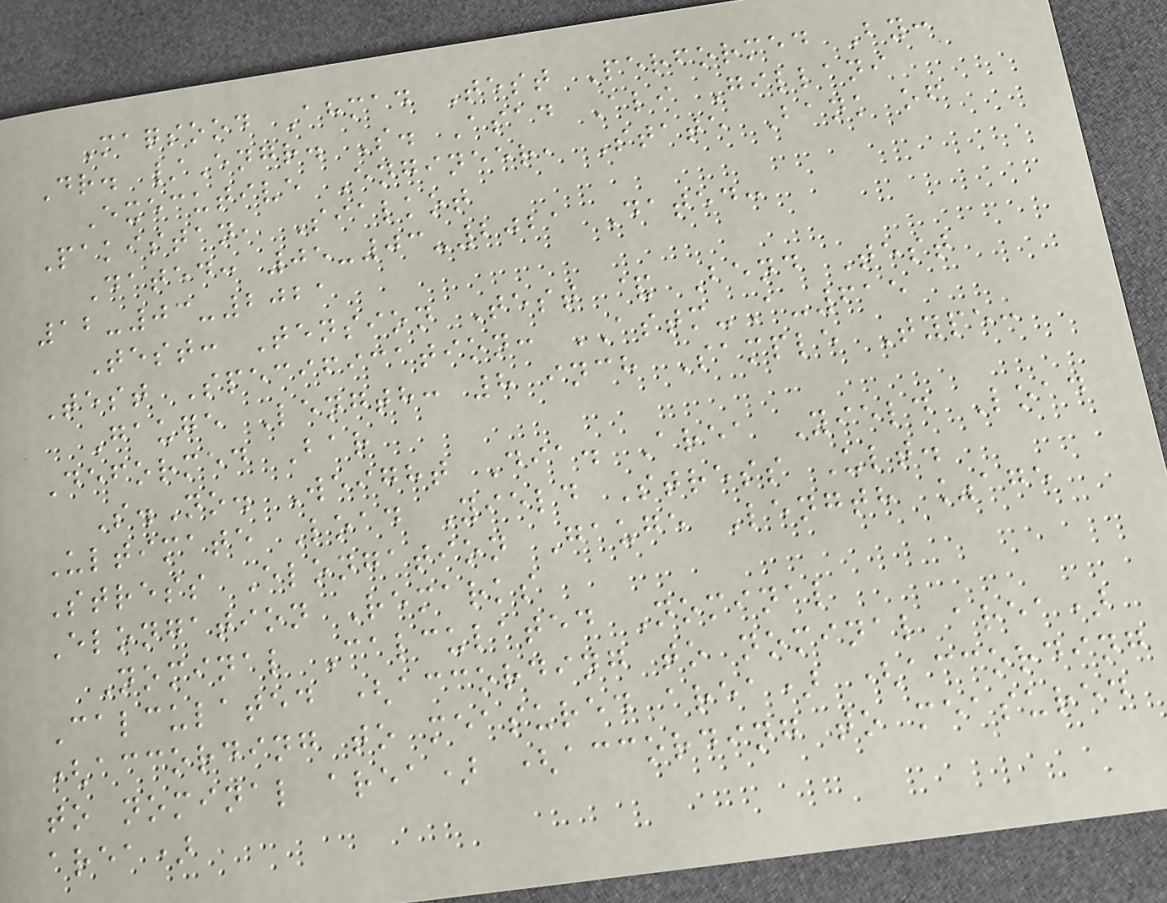Maqsood Ahmad Test Performed By:
Dr. /Engr. S. Asad Ali Gillani
Executive Engineer, State Bank of
Pakistan, Sialkot
Dated: 05-03-2021 Dated:
12-03-2021
Test: Tension Test & Bend Test
Test Specification: ASTM-A-615
Gauge Length: 8 inch Sample Type:
Deformed Bar
S.No. Weight Dia. Area Yield Load
Ultimate Load Yield Stress Ult.
Stress Elongation Gauge Length %age
Elongation Remarks
Nominal Calculated Nominal
Calculated (according to nominal area)
(according to measured area) (according
to nominal area) (according to measured
area)
